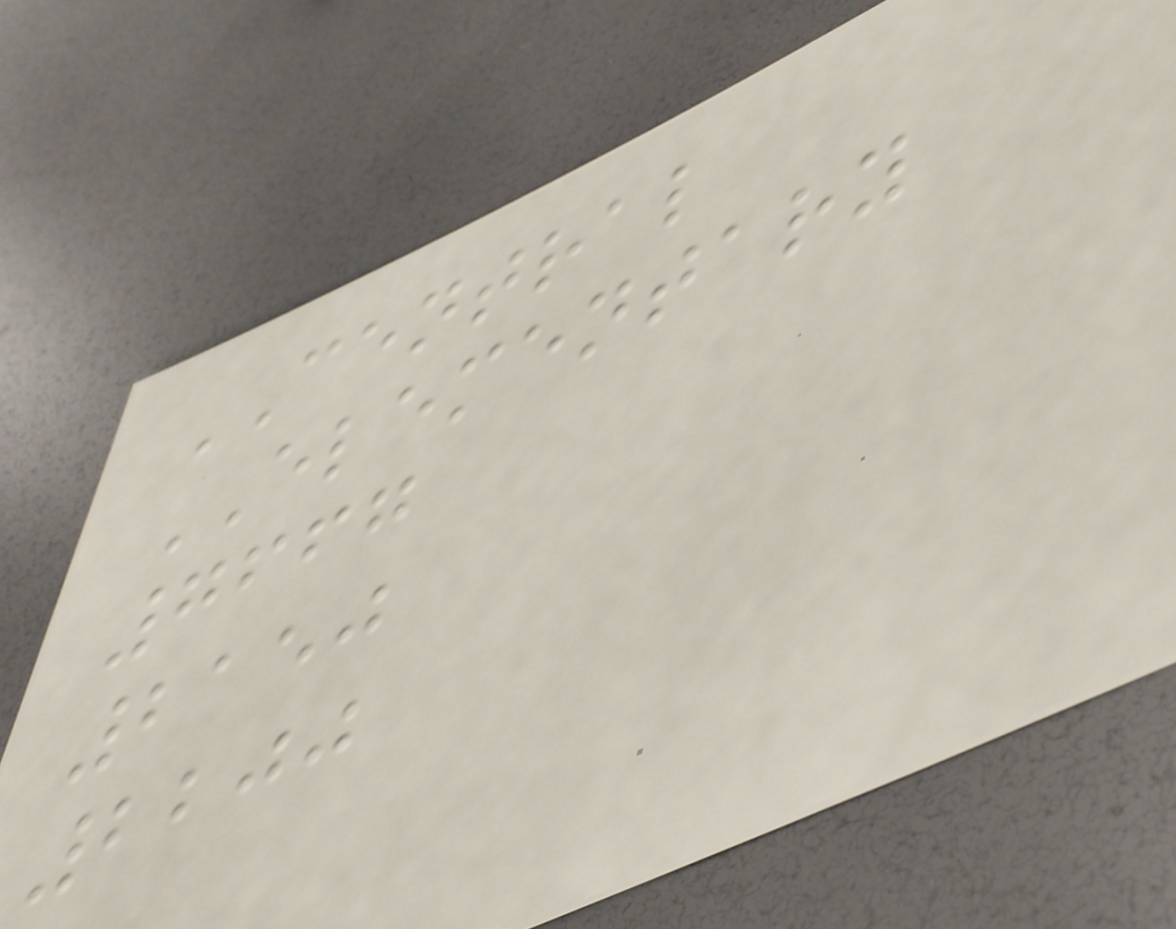CENTRAL
ELEMENTARY
7667
2150
2200
